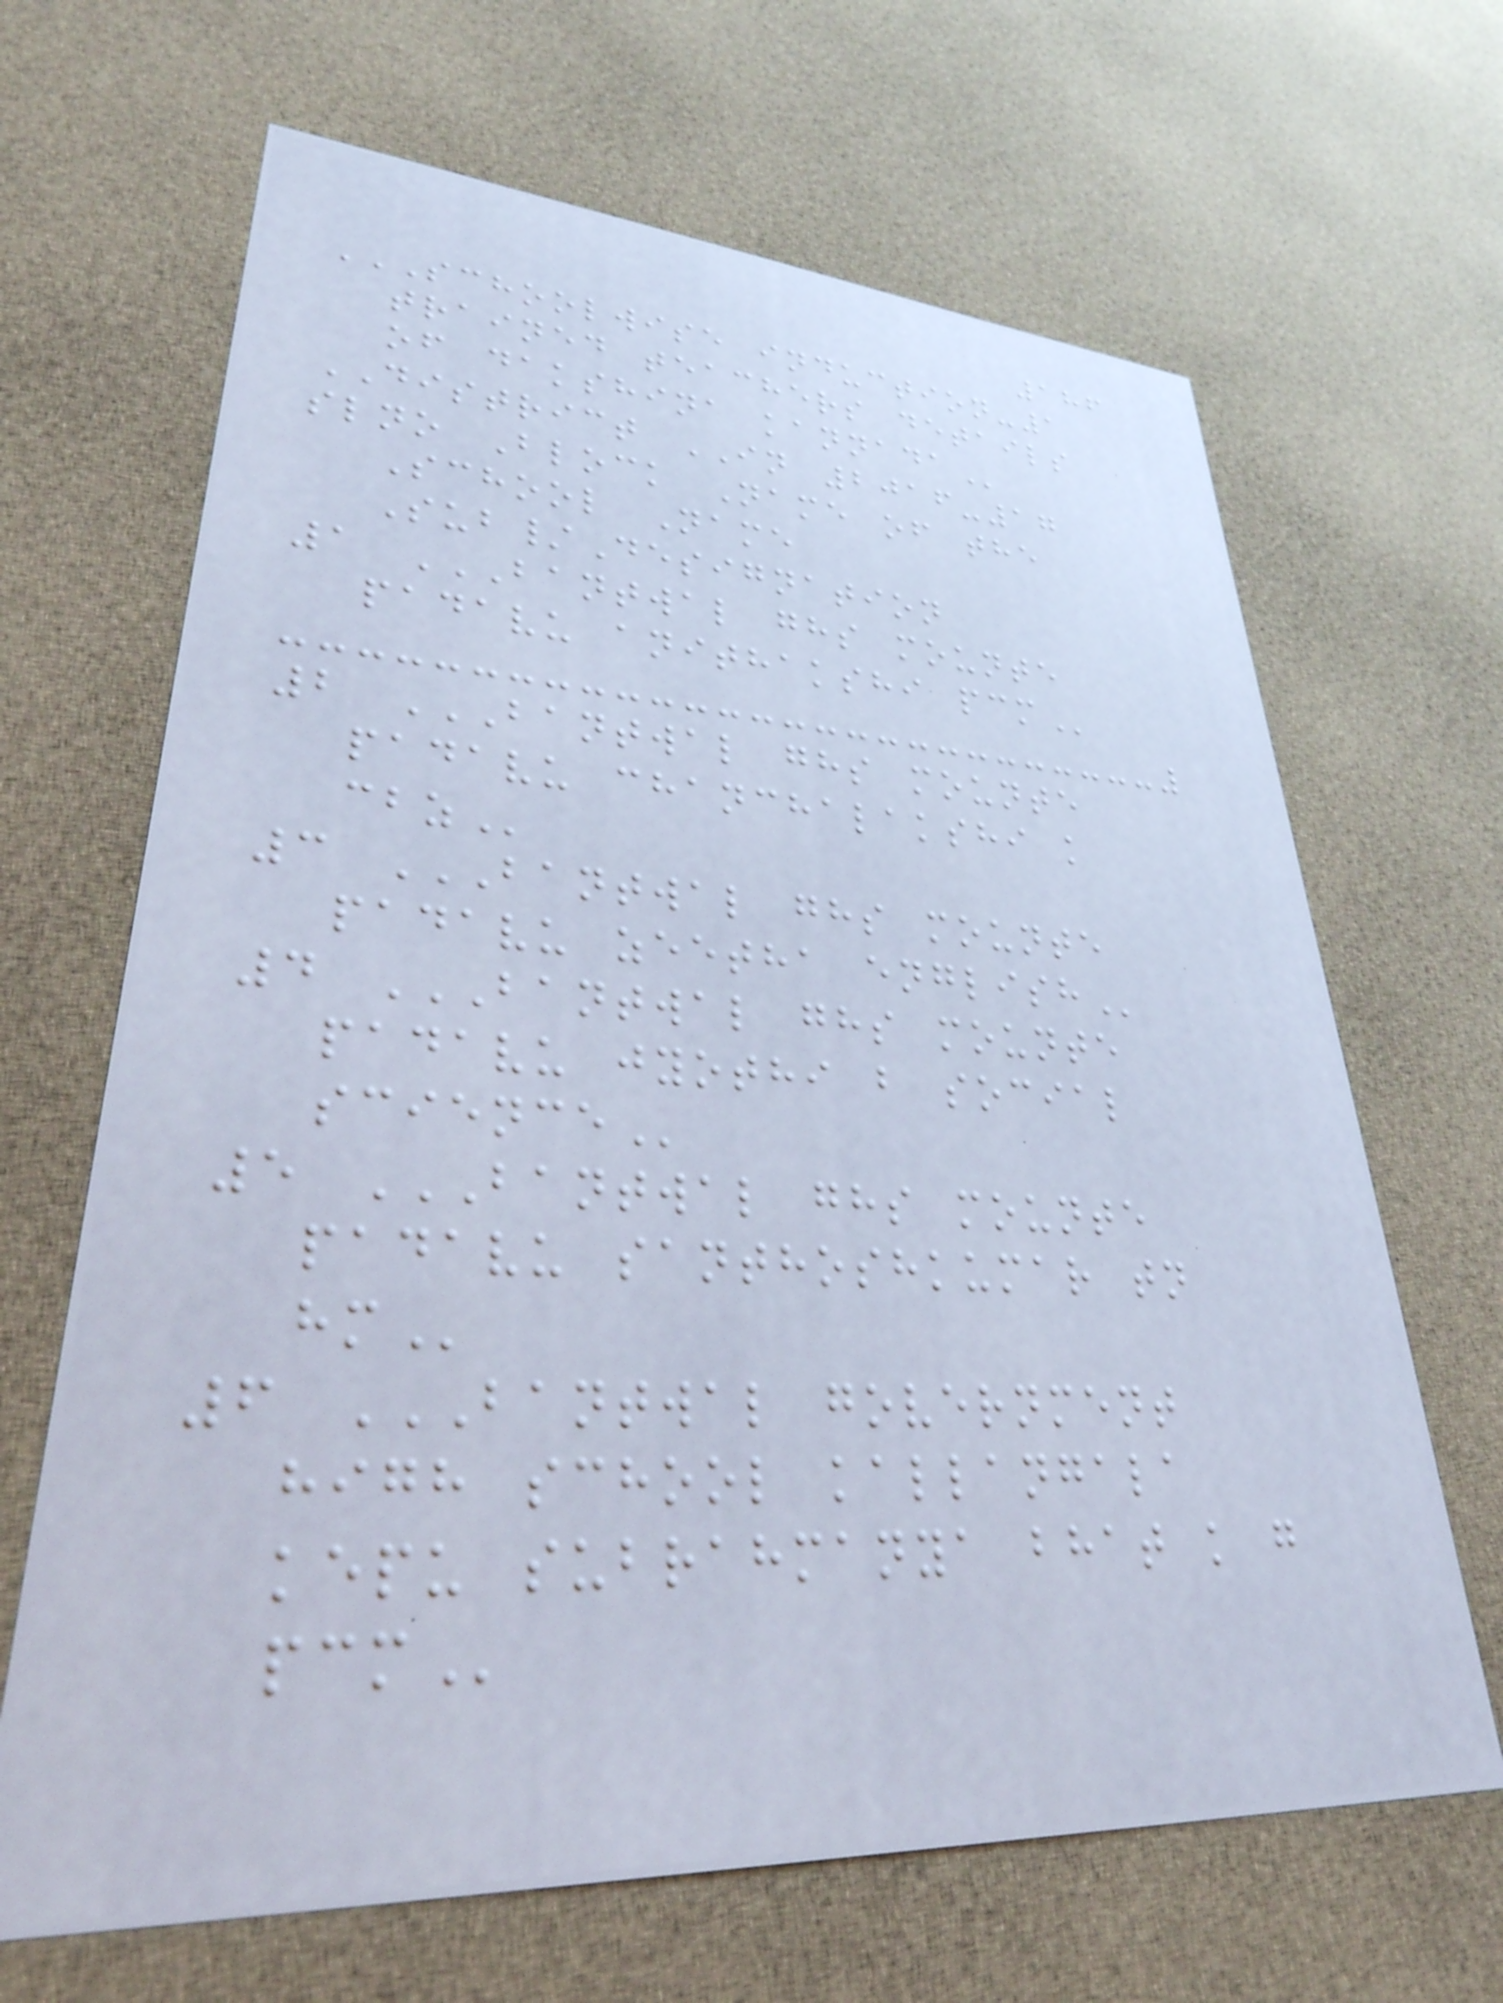186
SCHOOLWISE INDUCTION-1
TRAINED TEACHERS DETAILS
OF DAKSHINA KANNADA
DISTRICT IN 2016-17
slno Block Name of the
School Name
Sub/Designation
1 BANTWAL GHS MOUNTE
PADAVU ANITHAKSHI PCM
2 BANTWAL GHS MOUNTE
PADAVU CHANCHALAKSHI K
CBZ
3 BANTWAL GHS MOUNTE
PADAVU ZEETHA ENGLISH
4 BANTWAL GHS MOUNTE
PADAVU JYOTHI B SOCIAL
SCIENCE
5 BANTWAL GHS MOUNTE
PADAVU SANTHOSHKUMAR TN
HM
6 BANTWAL GOVERNMENT
HIGH SCHOOL KALLANGALA
KEPU SUBRAHMANYA BHAT K G
PCM
